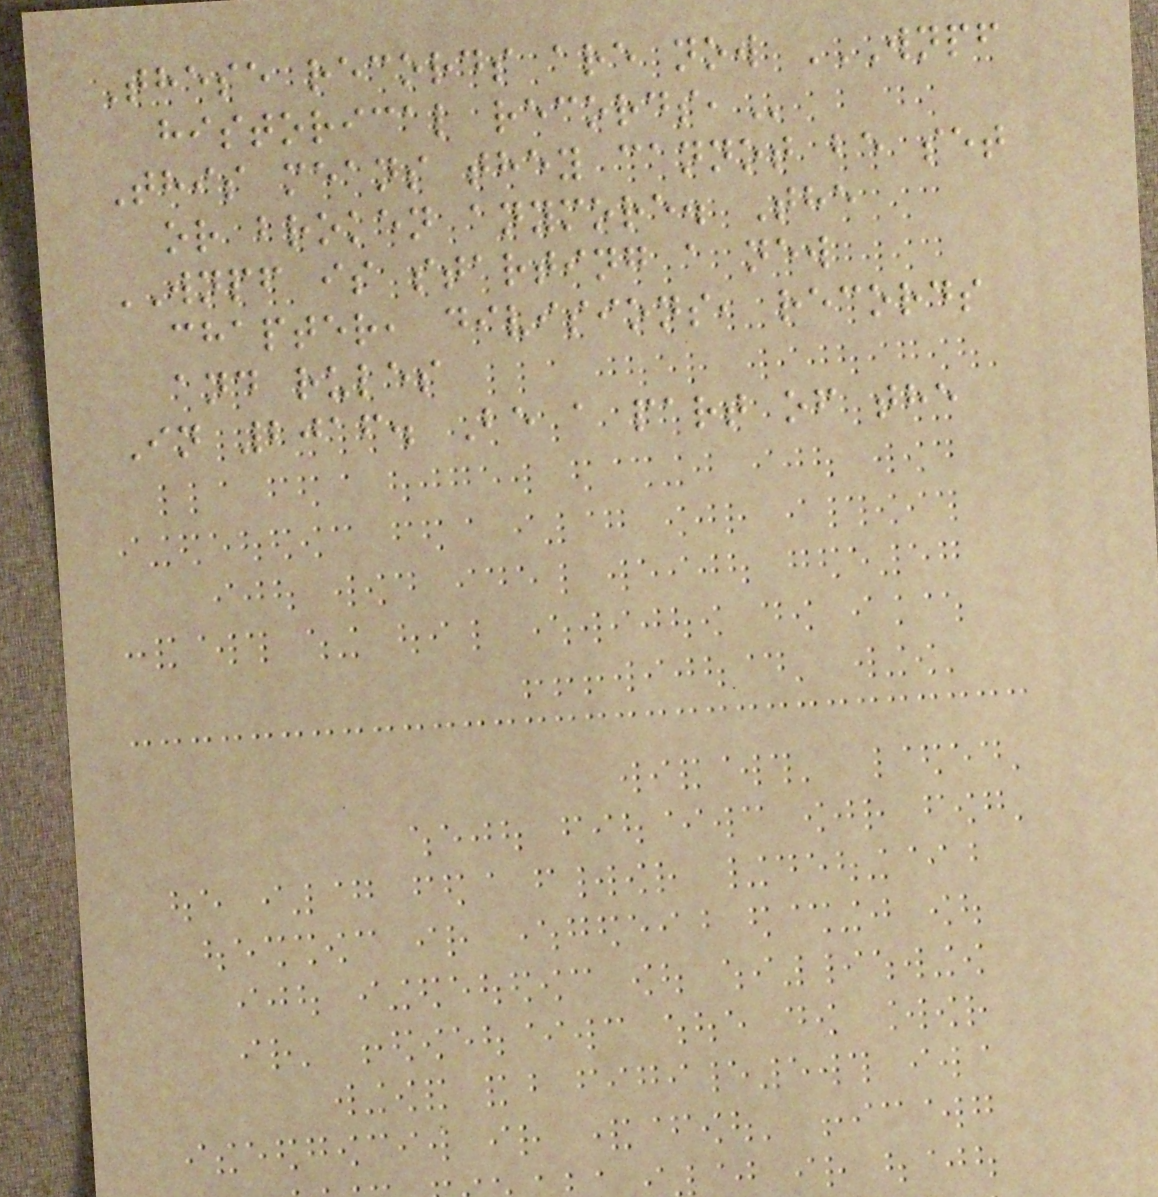These records are now WNPF
HISTORICAL RECORDS,
This means they cannot be set
or broken anymore. The
WNPF is starting a new
chapter, divisions, records
and rules
In 2016. Be a part of the
